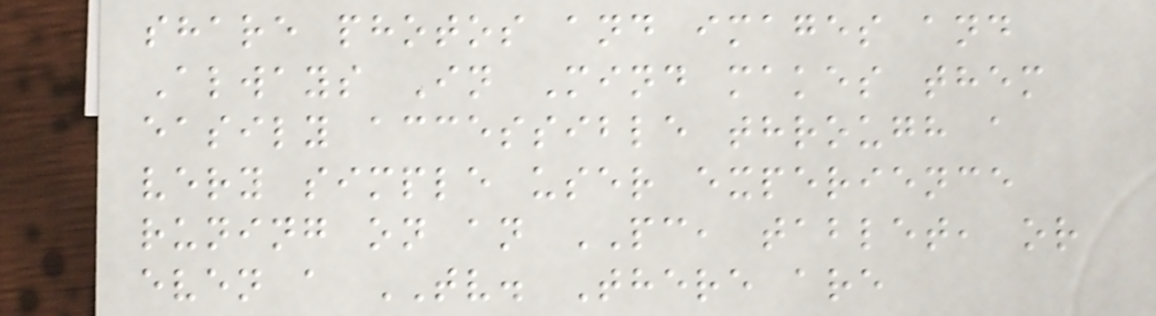share photos and images and
Always In Mind makes them
easily accessible through a
very simple user experience
runing on an PC, tablet, or
even a TV. There are
